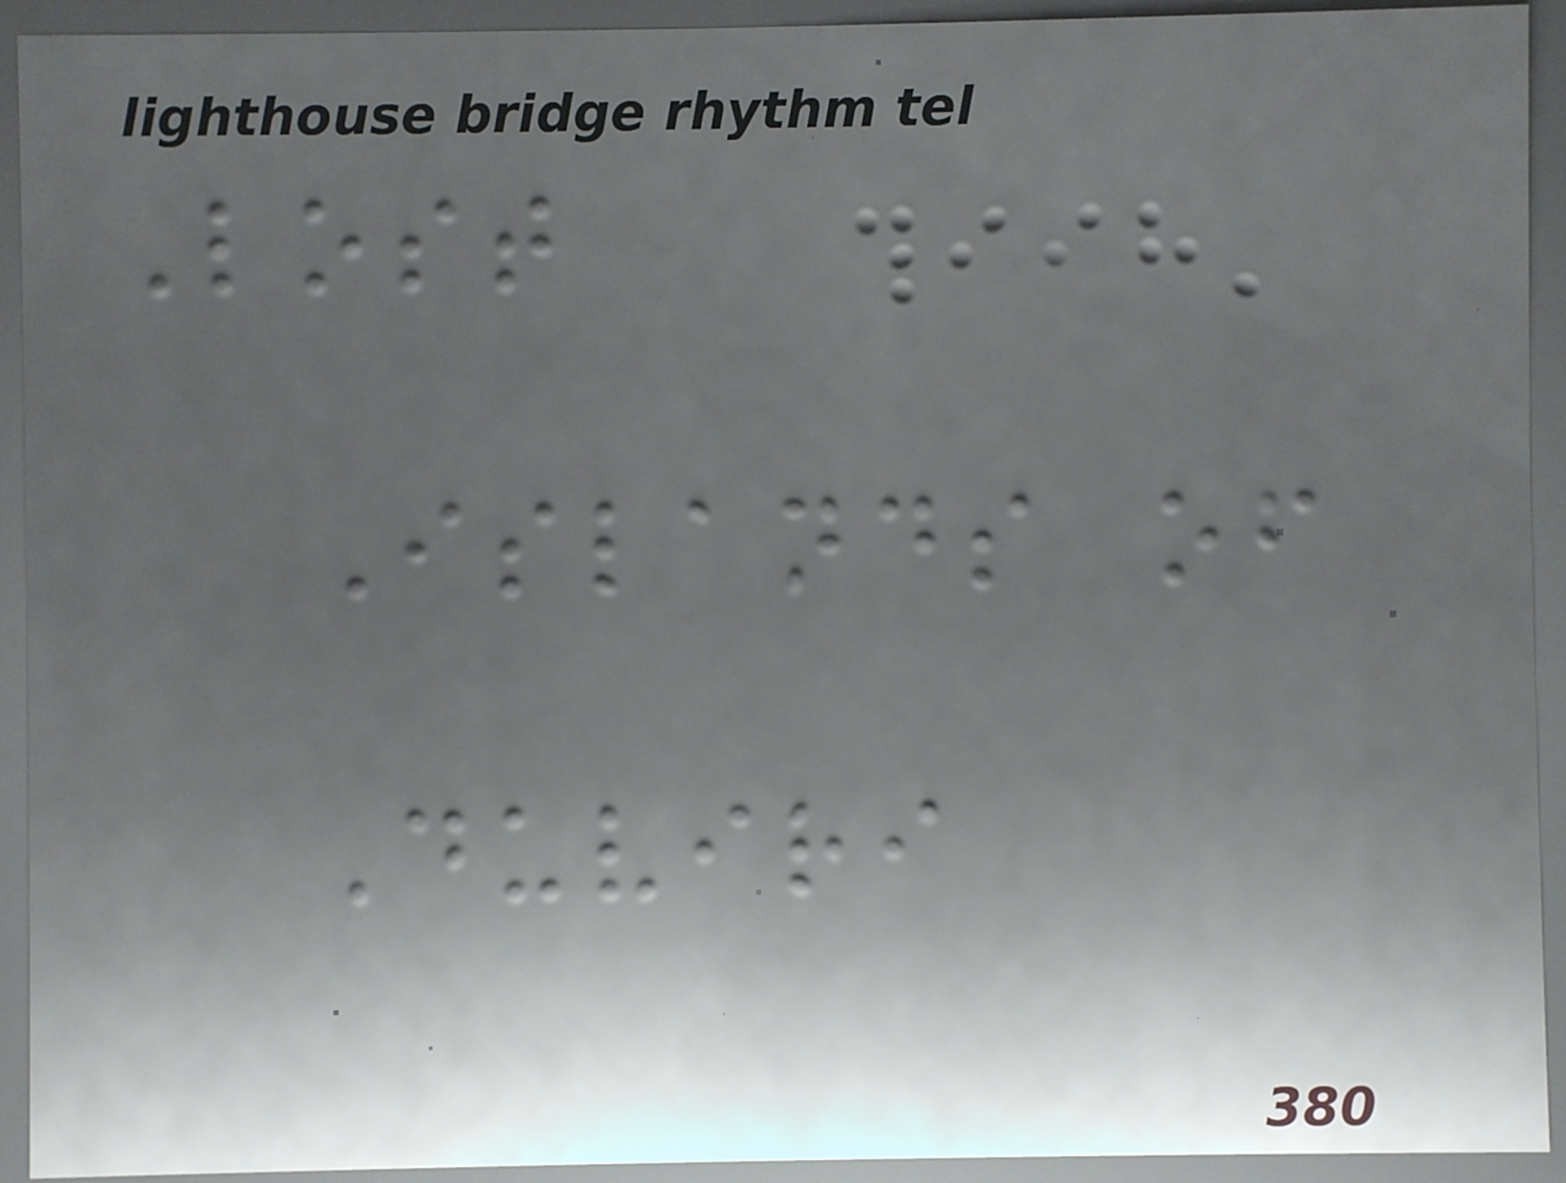Lost
Islands of
Duviri
